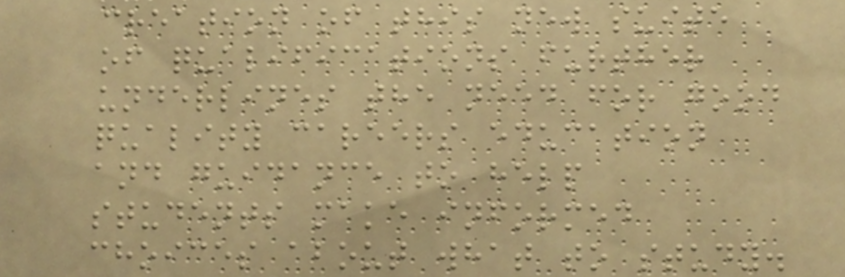creation of this new suite
of qualifications further
underlines the need for good
quality careers education
and guidance to help
students make informed
choices about what to study.
